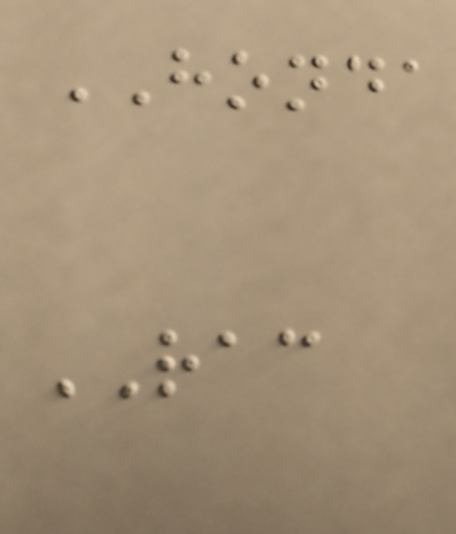HONDA
RAC
